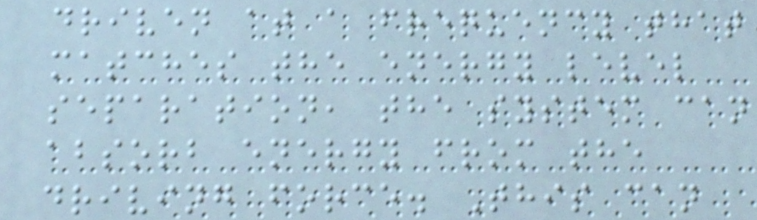driven at a frequency that
matches the energy level
separation, the system can
absorb energy from the
driving force. This can
